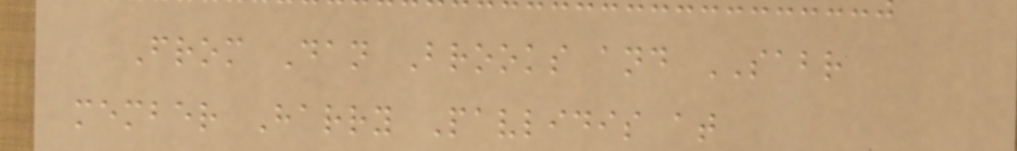From Dan Brooks and SABR
member Harry Pavlidis at
